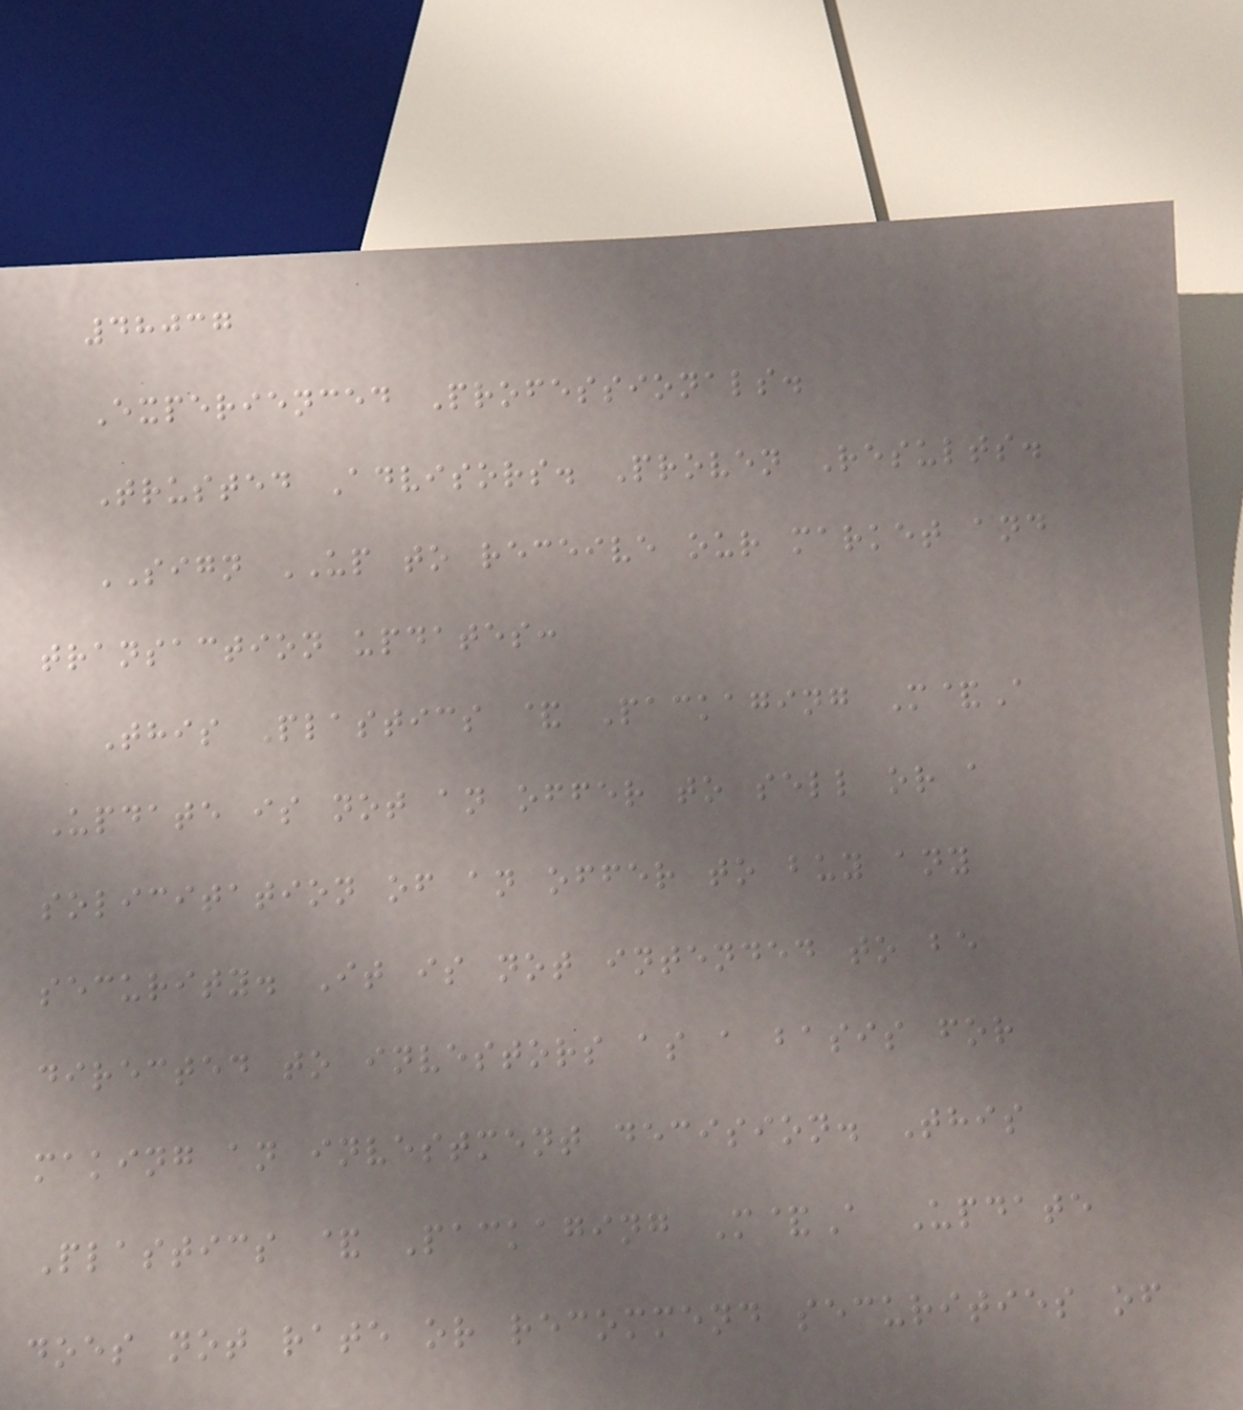48037
Experienced Professionals.
Trusted Advisors. Proven Results.
SIGN UP to receive our market and
transaction updates:
This Plastics & Packaging M&A
Update is not an offer to sell or a
solicitation of an offer to buy any
security. It is not intended to be
directed to investors as a basis for
making an investment decision. This
Plastics & Packaging M&A Update
does not rate or recommend securities of
